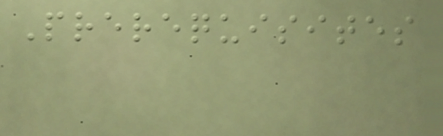Prerequisites
